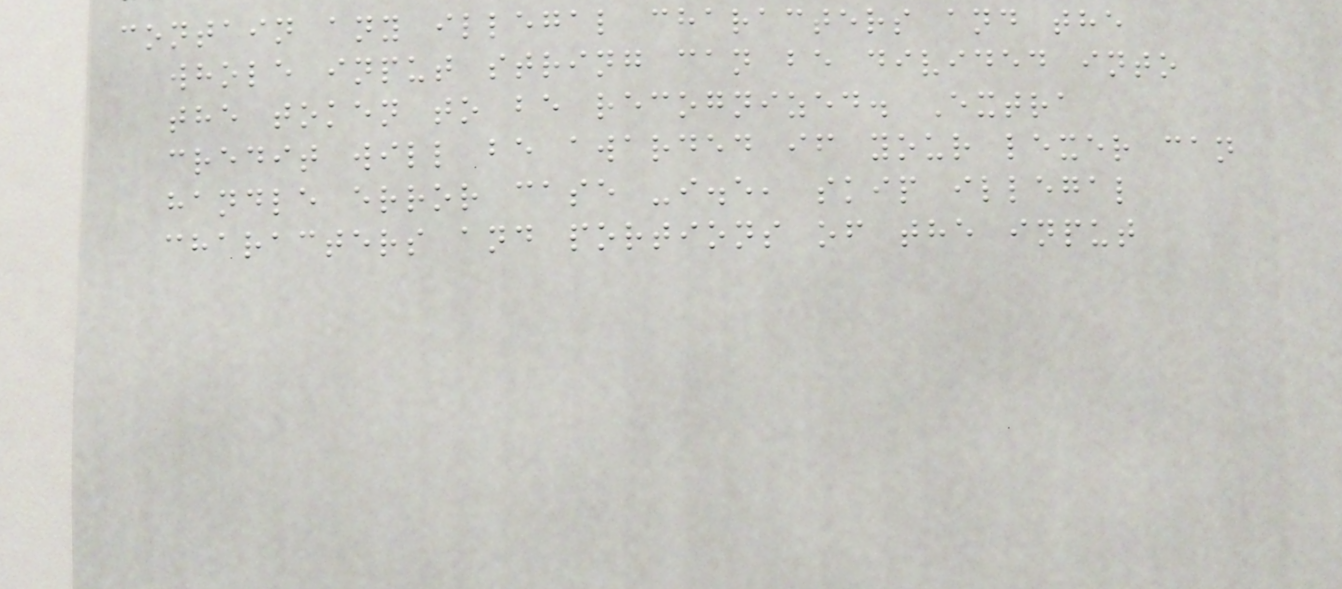contain any illegal characters and the
whole input string can be divided into
the token to be recognized. Extra
credit will be awarded if your lexer can
handle error case -i.e, skip illegal
characters and portions of the input
